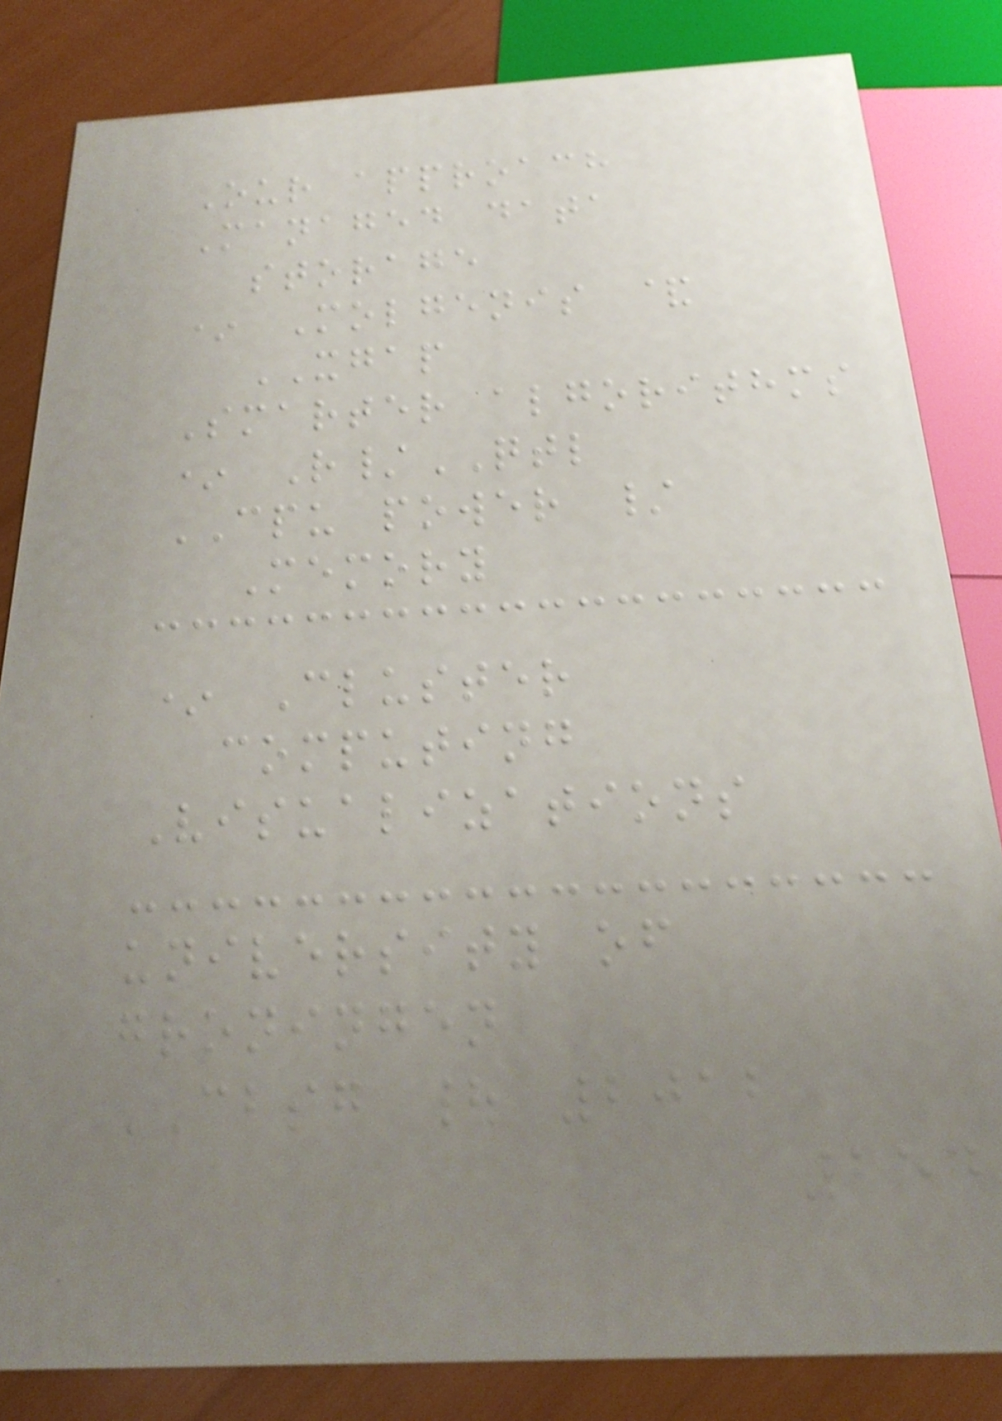Our approach
Managed data
storage
* Molgenis &
XGAP
Smarter algorithms
* R/QTL
CPU power /
Memory
* Cluster
computing
Visualizations
university of
groningen
CBSG | 2012
254
